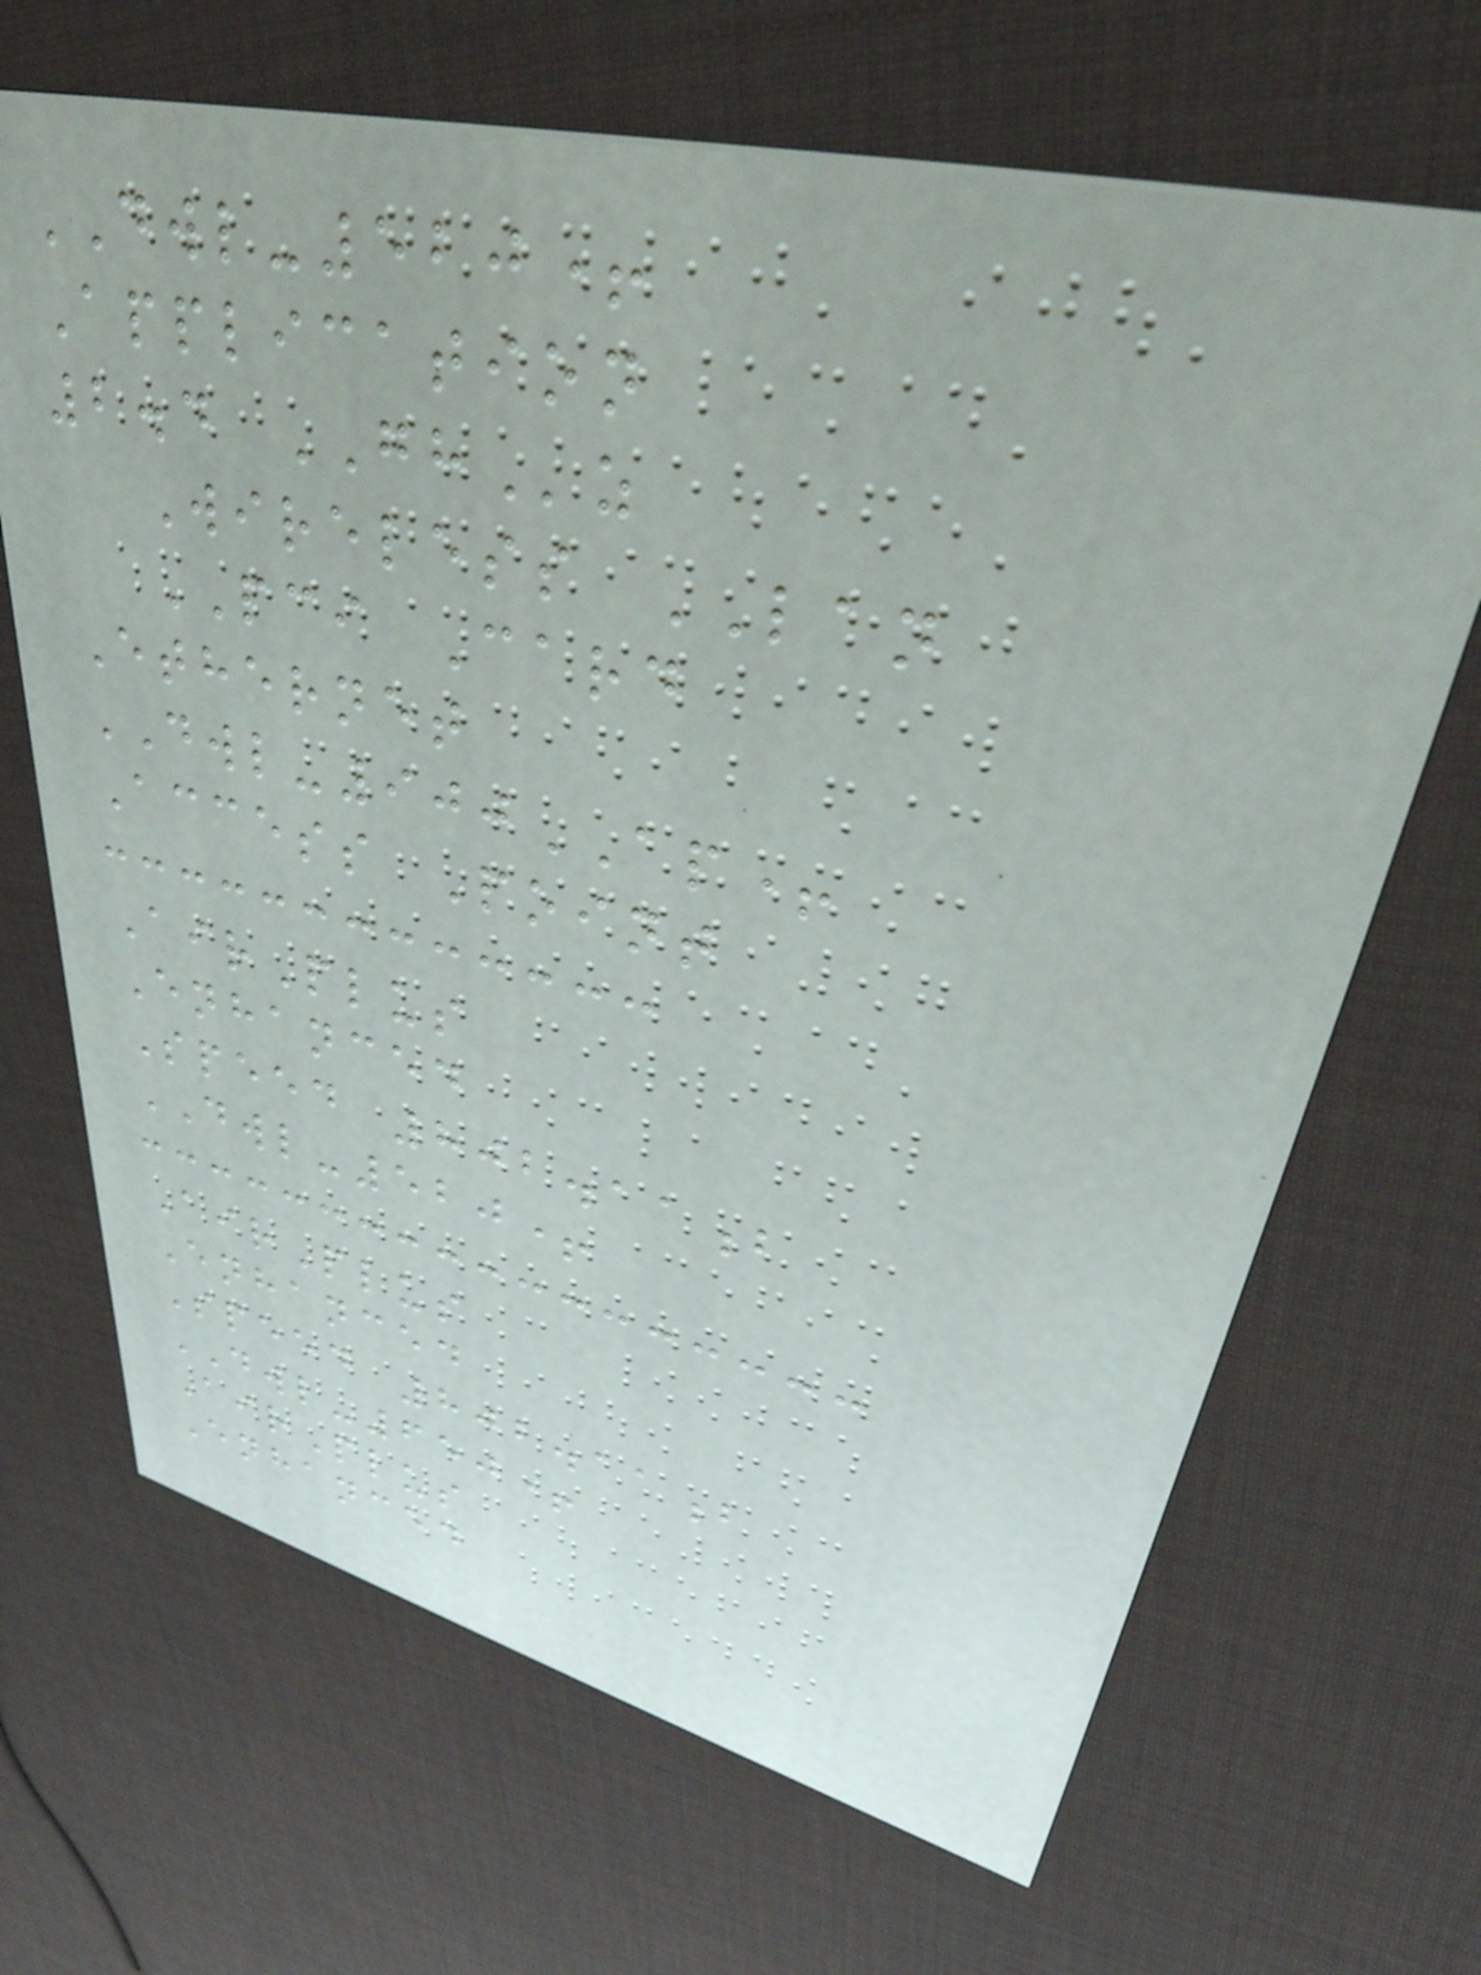DWL-520+
Application
2.4 GHz
Wireless LAN
PCI Card
Ethernet
DWL-900AP+
Access Point
AirPlus
Enhanced
Speed 802.11b
DWL-520+
AirPlus
Enhanced
Speed 802.11b
DWL-650+
AirPlus
Enhanced
